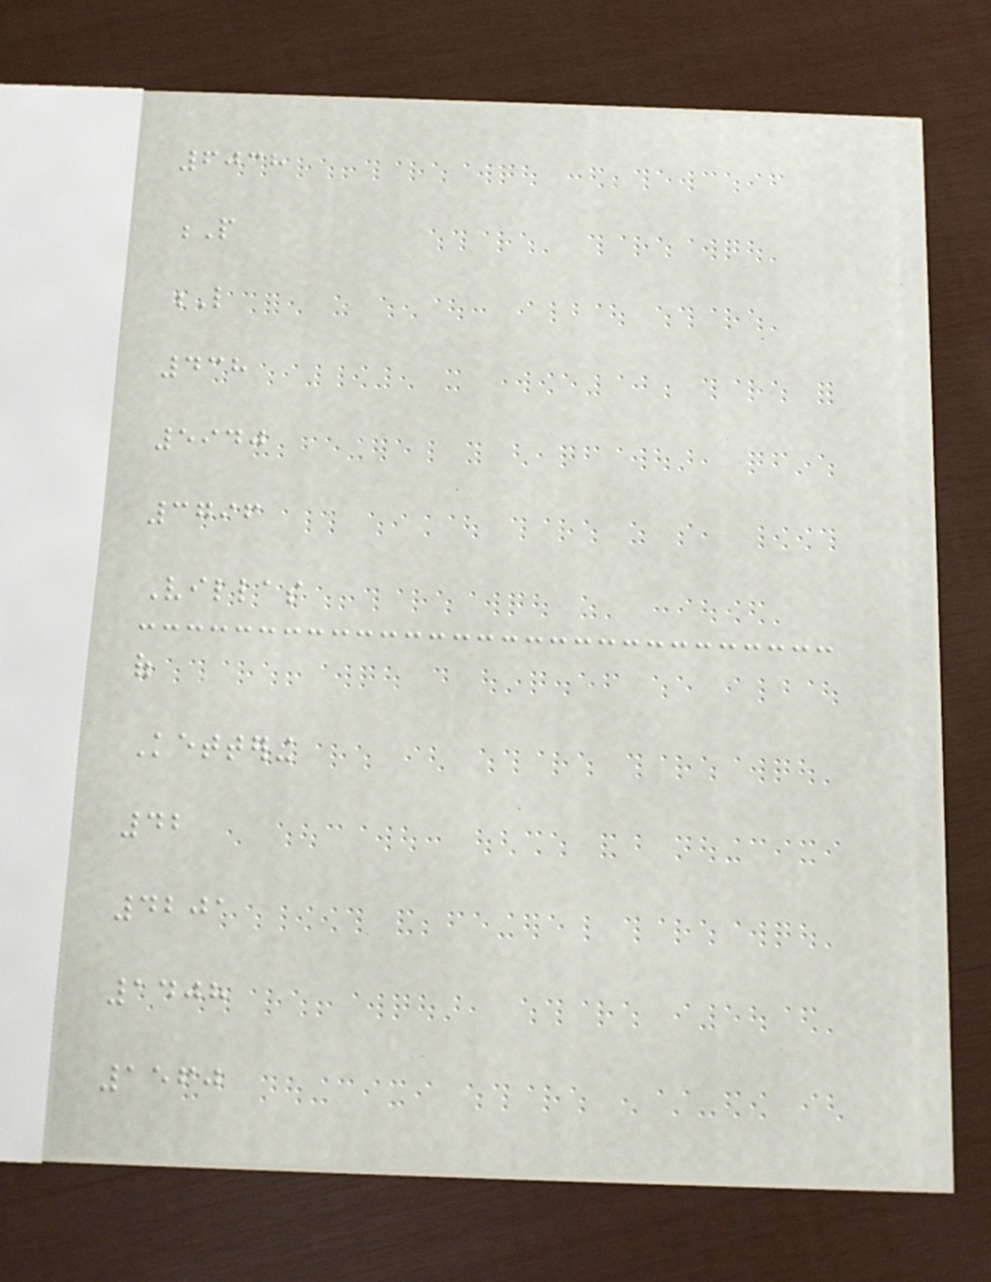6038
P
L
438
5940
3796
Villas
of
Kettering
42
4201
1408
1560
